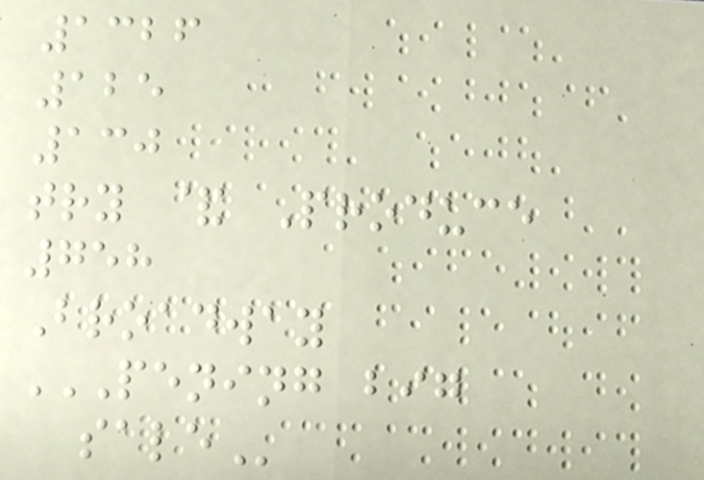1326
125
130
try & Produce
758
Broadway
PENING BIG
SALE
